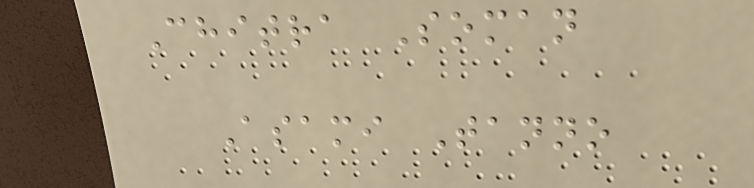Chitra Soman
Asami Tanno
